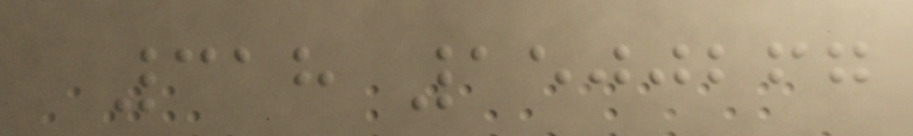318 1500267
